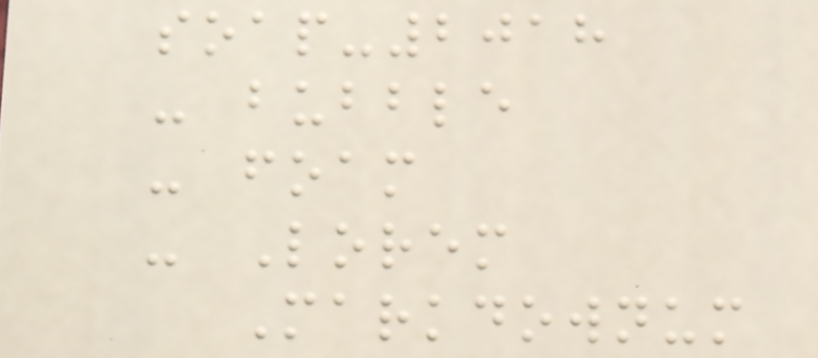soap-2018
- bubble
- foam
- Lorem
Markdownum
